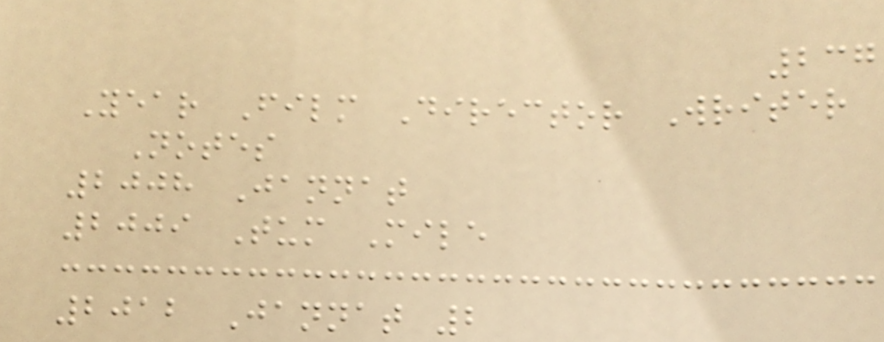237
Year Film Director Writer
Notes
2008 Jannat
2009 Tum Mile
2012 Jannat 2
